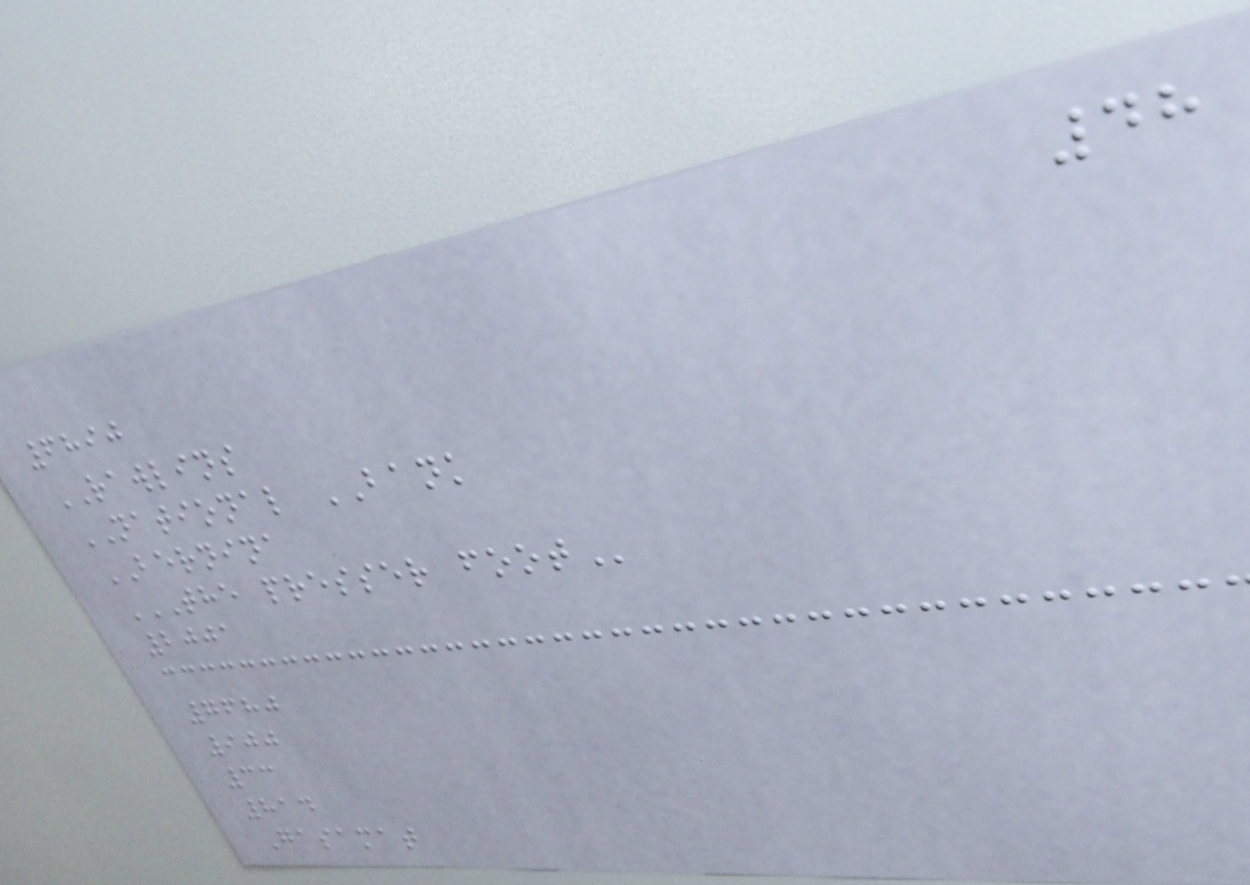48
6890
RAWLINS
NATIONAL BANK
BERNINA
THE PRESSER FOOT
2001
7680
900
33
814
Gasamat
